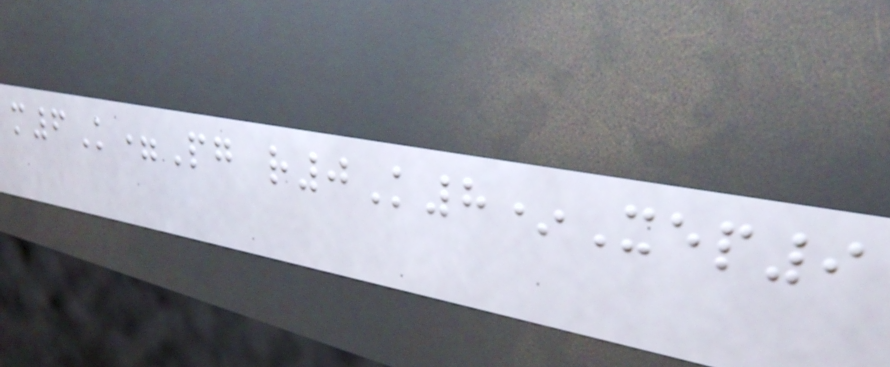m6K=Pg r0K8*Xep9
